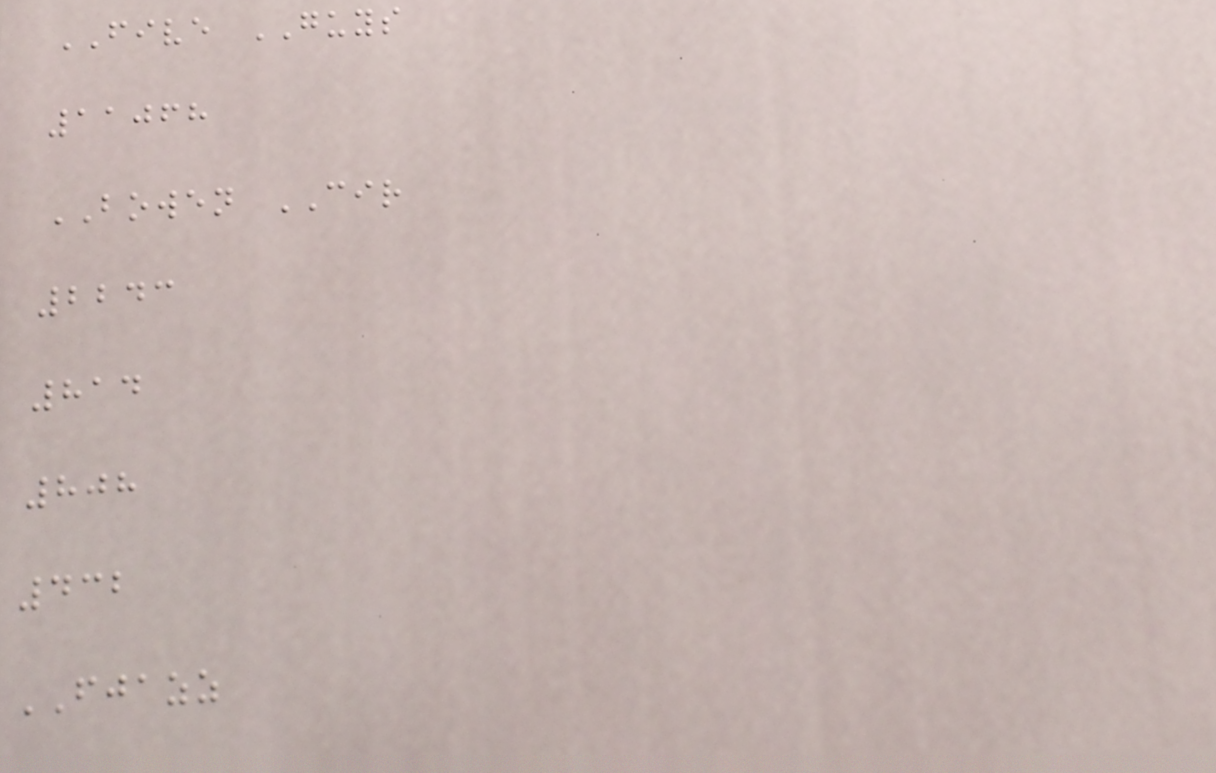FIVE GUYS
11068
BOWEN CIR
2243
814
808
432
FJAZZ
